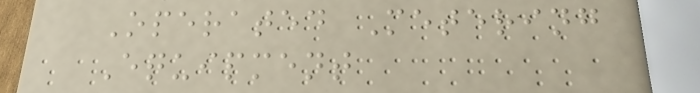Operated Metering
Equipment
